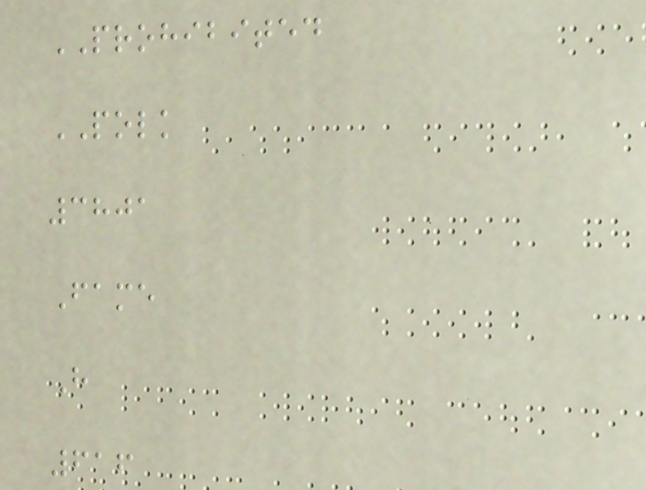PROHIBITED
POLK
3801
Fame
H
616
